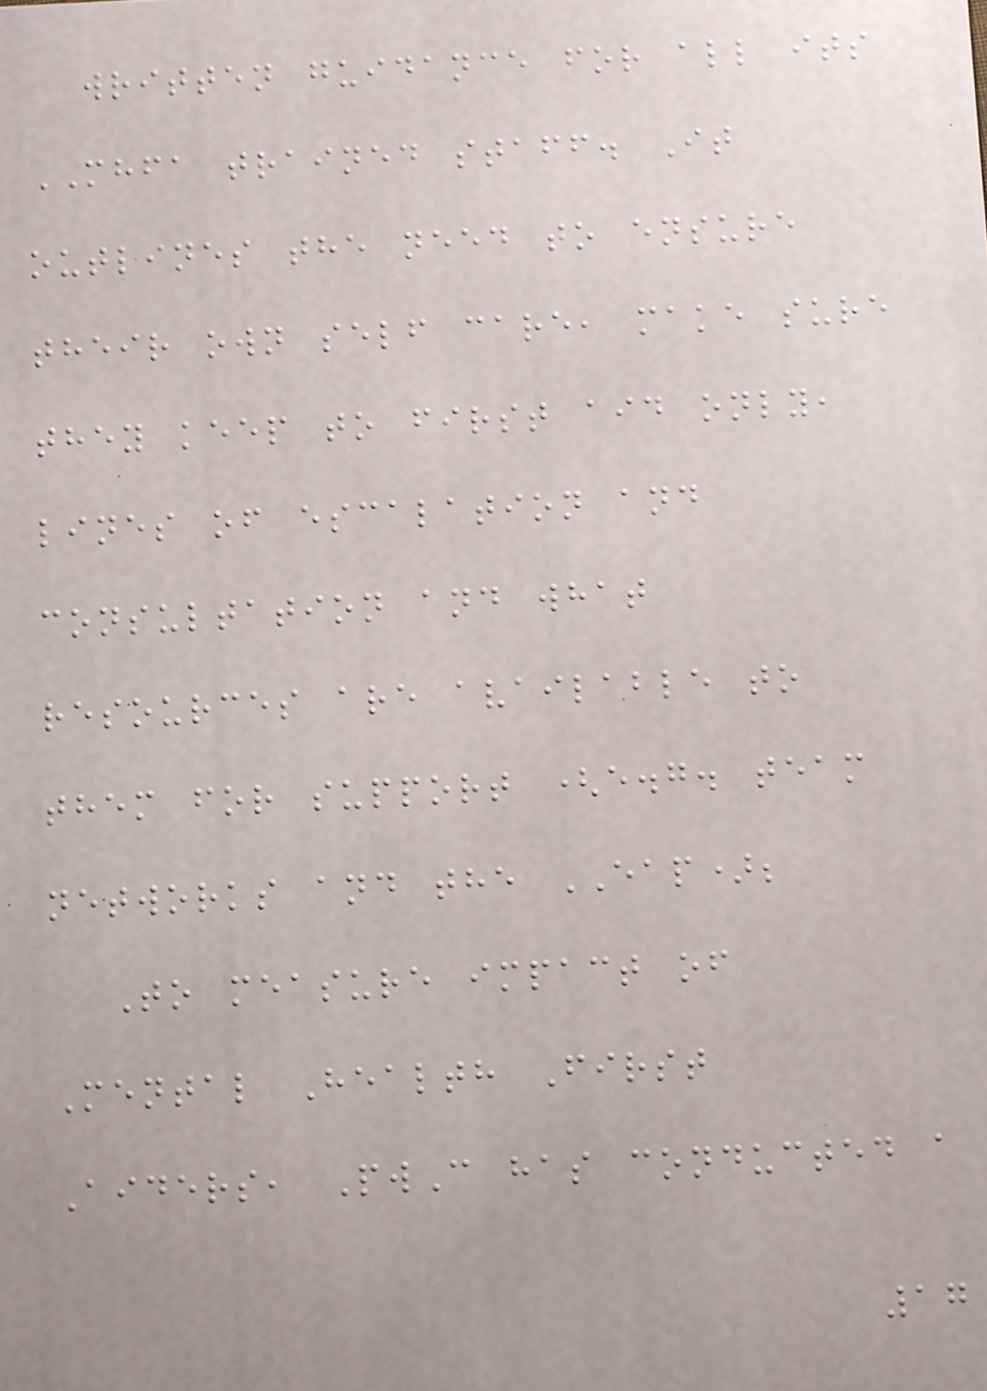written guidance for all its
MHFA trained staff. It
outlines the need to ensure
their own self care, make sure
they keep to first aid only,
lines of escalation and
consultation and what
resources are available to
them for support (e.g. team
networks and the EAP);
To measure impact of
Mental Health First
Aiders, PwC has conducted a
17
